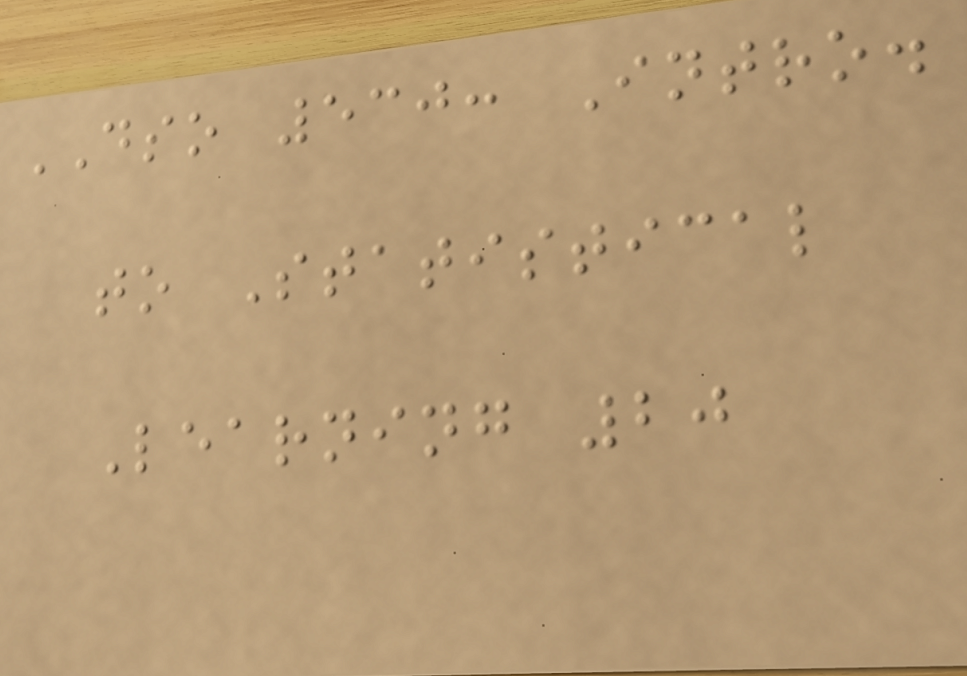DSO 530: Intro.
to Statistical
Learning 20
